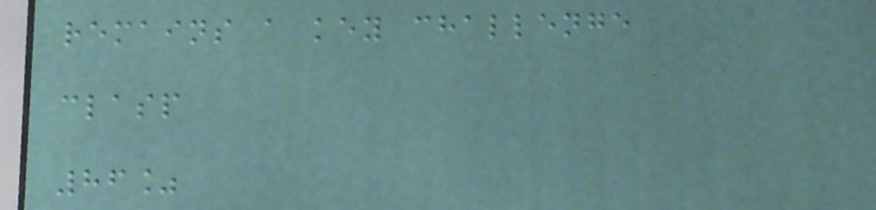remains a key challenge
clasp
86%
